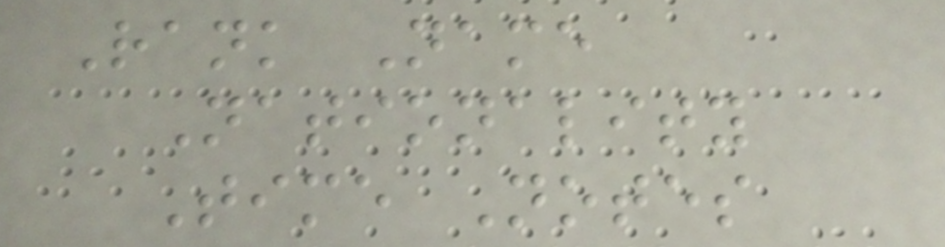Rank Name
Nationality
Time Notes
